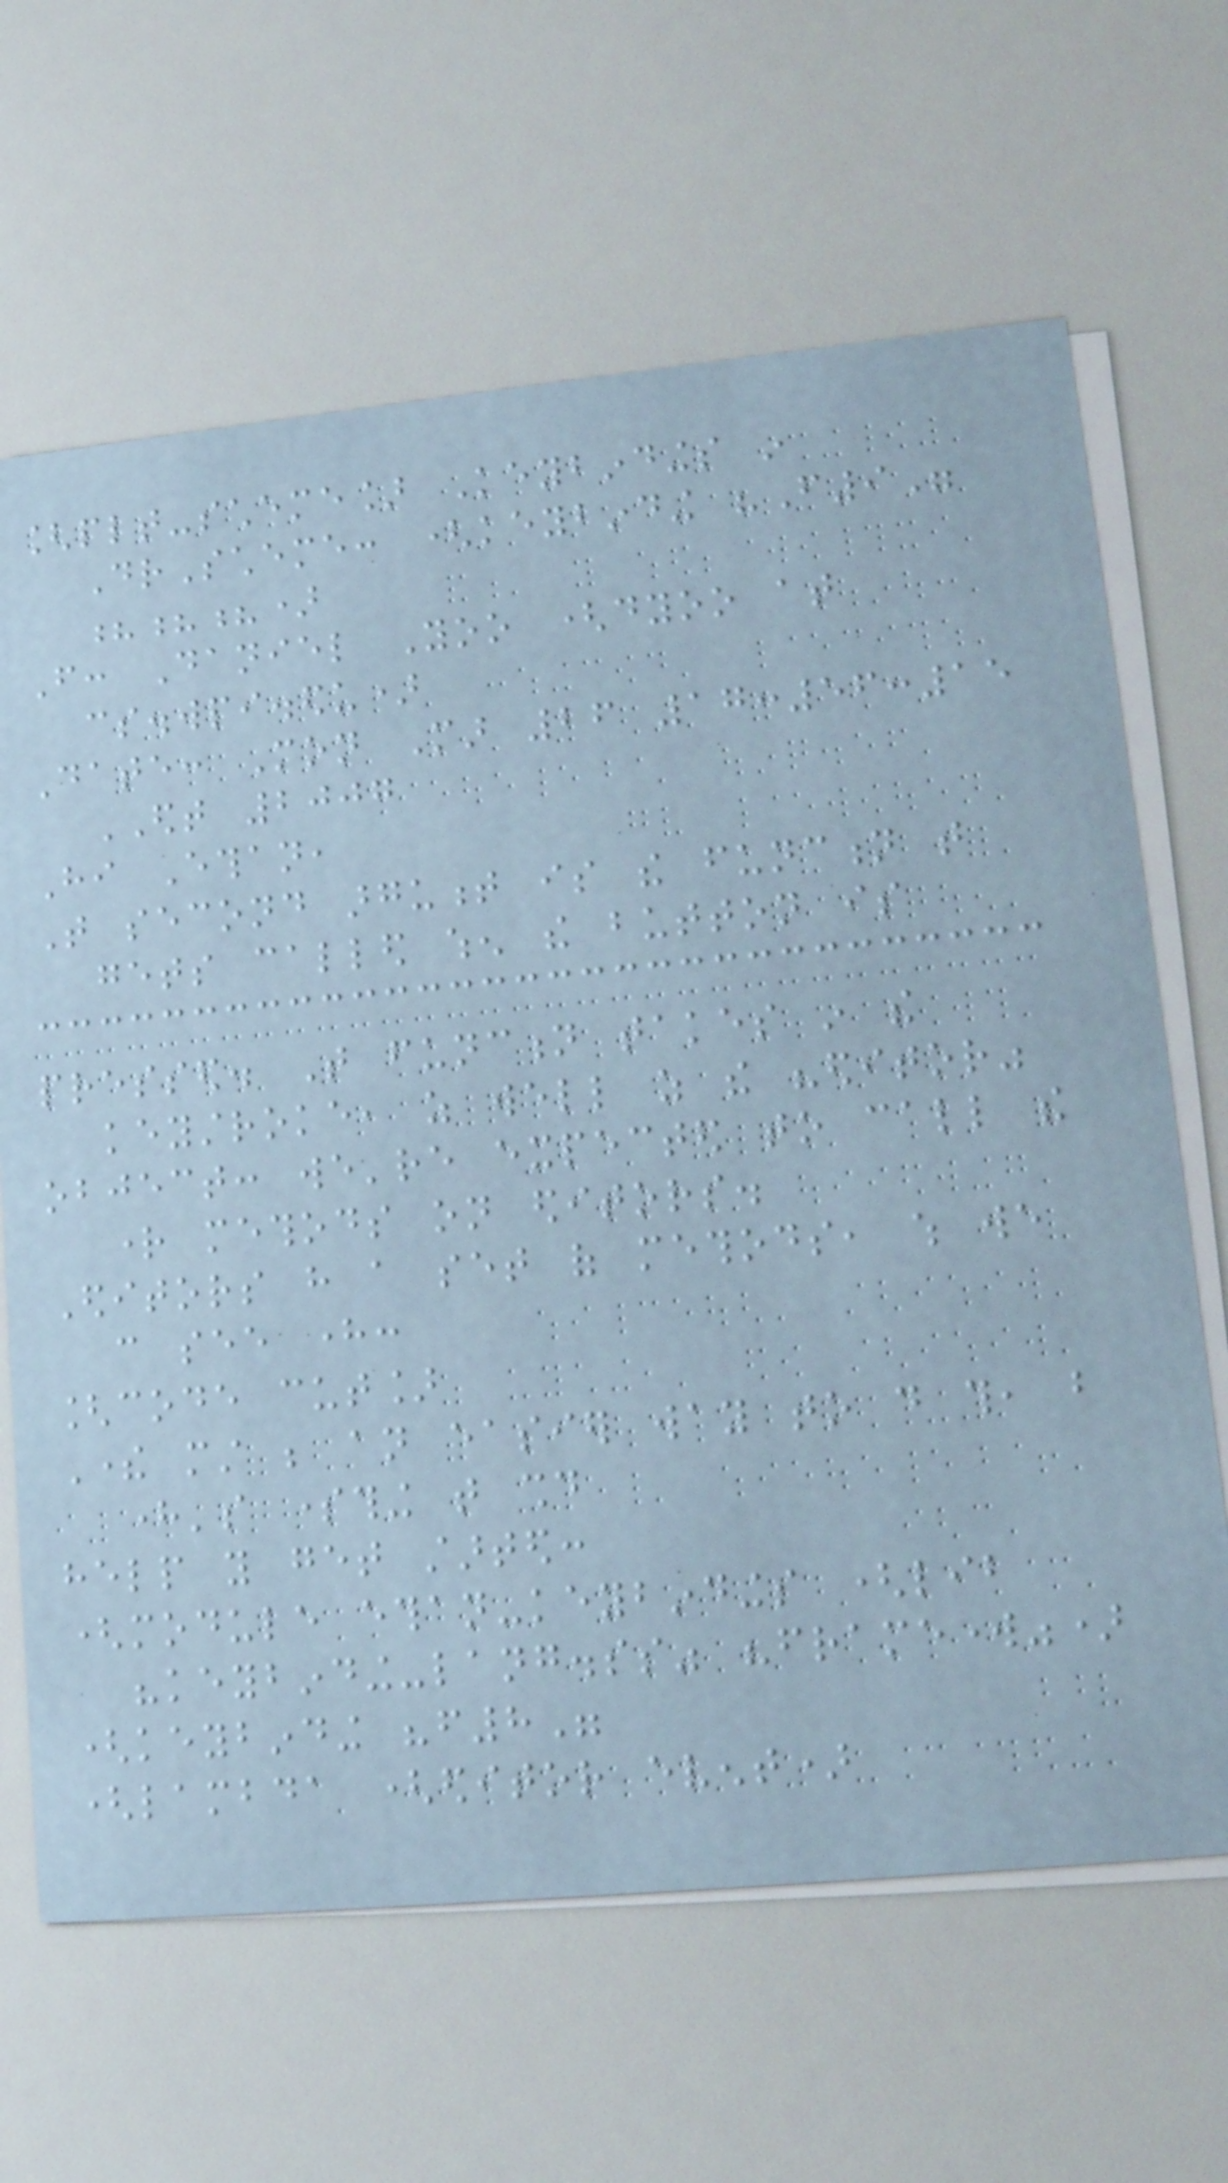[plt-scheme] Keybindings in
DrScheme: (keybinding "F9"
???)
From: Daniel Yoo (dyoo at
cs.wpi.edu)
Date: Mon Mar 26 17:56:15
EDT 2007
Hi Ethan,
That second argument is the function that
gets called when the button is
pressed. That function takes in the
keystroke, as well as the "editor"
object: we're expected to call the
right methods on editors.
Editors have a set of methods, which we
can see here:
[code cut]
There must be an easier way to do this, but
here's something that should
help you get started:
(module ethan-keybindings (lib
"keybinding-lang.ss" "framework")
(keybinding "f8"
(lambda (editor event)
